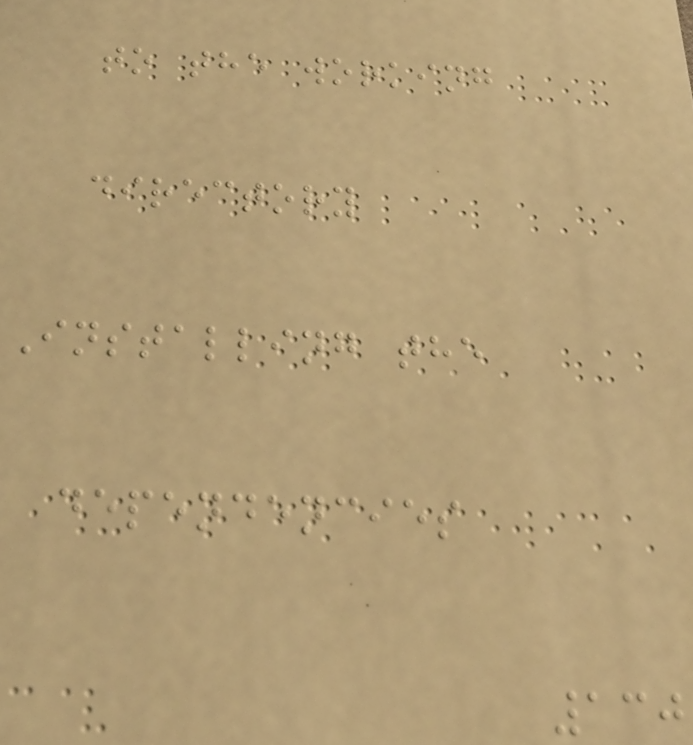to the working
directory
Installing the
dependencies
130
